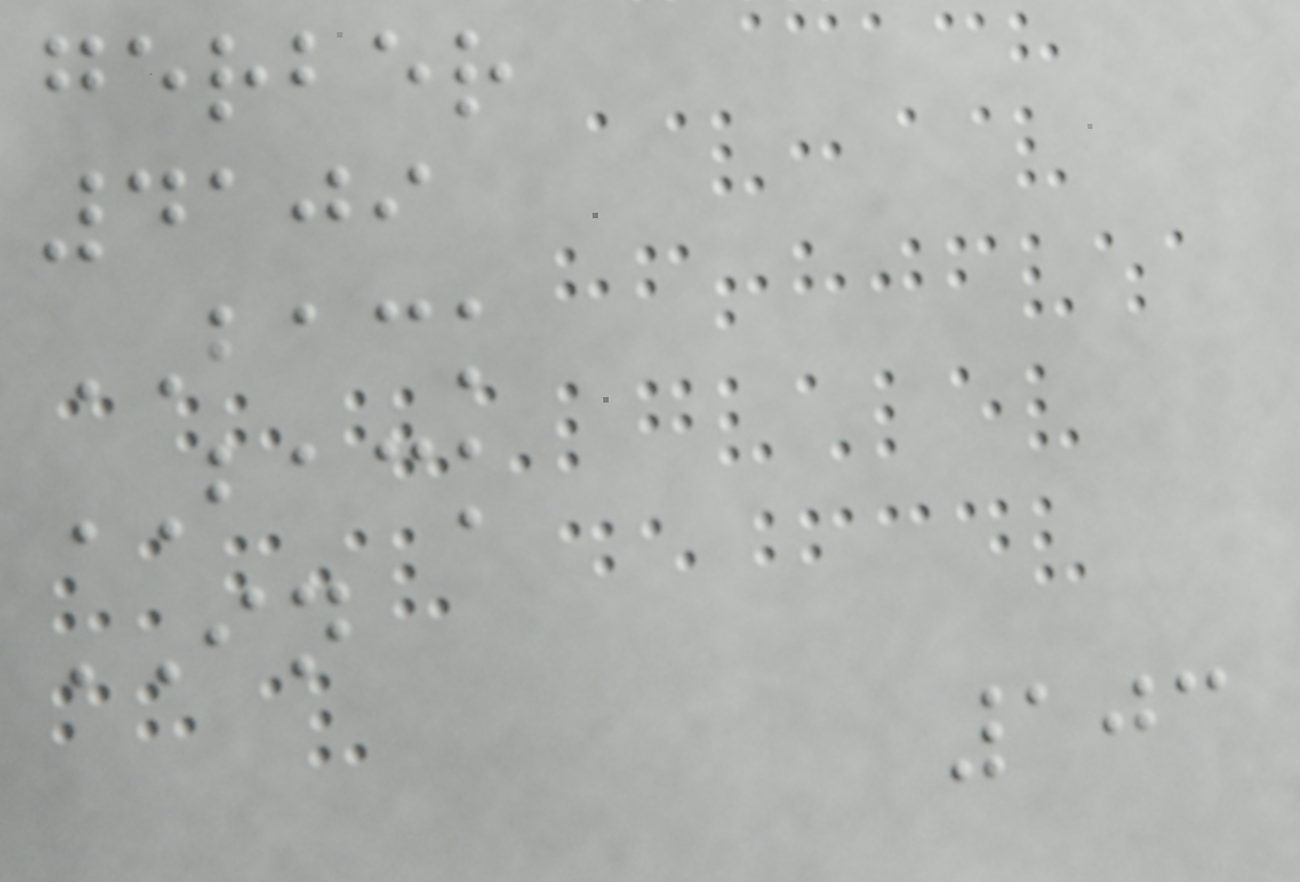gerber
4109
BACK
BACK
IN
103
